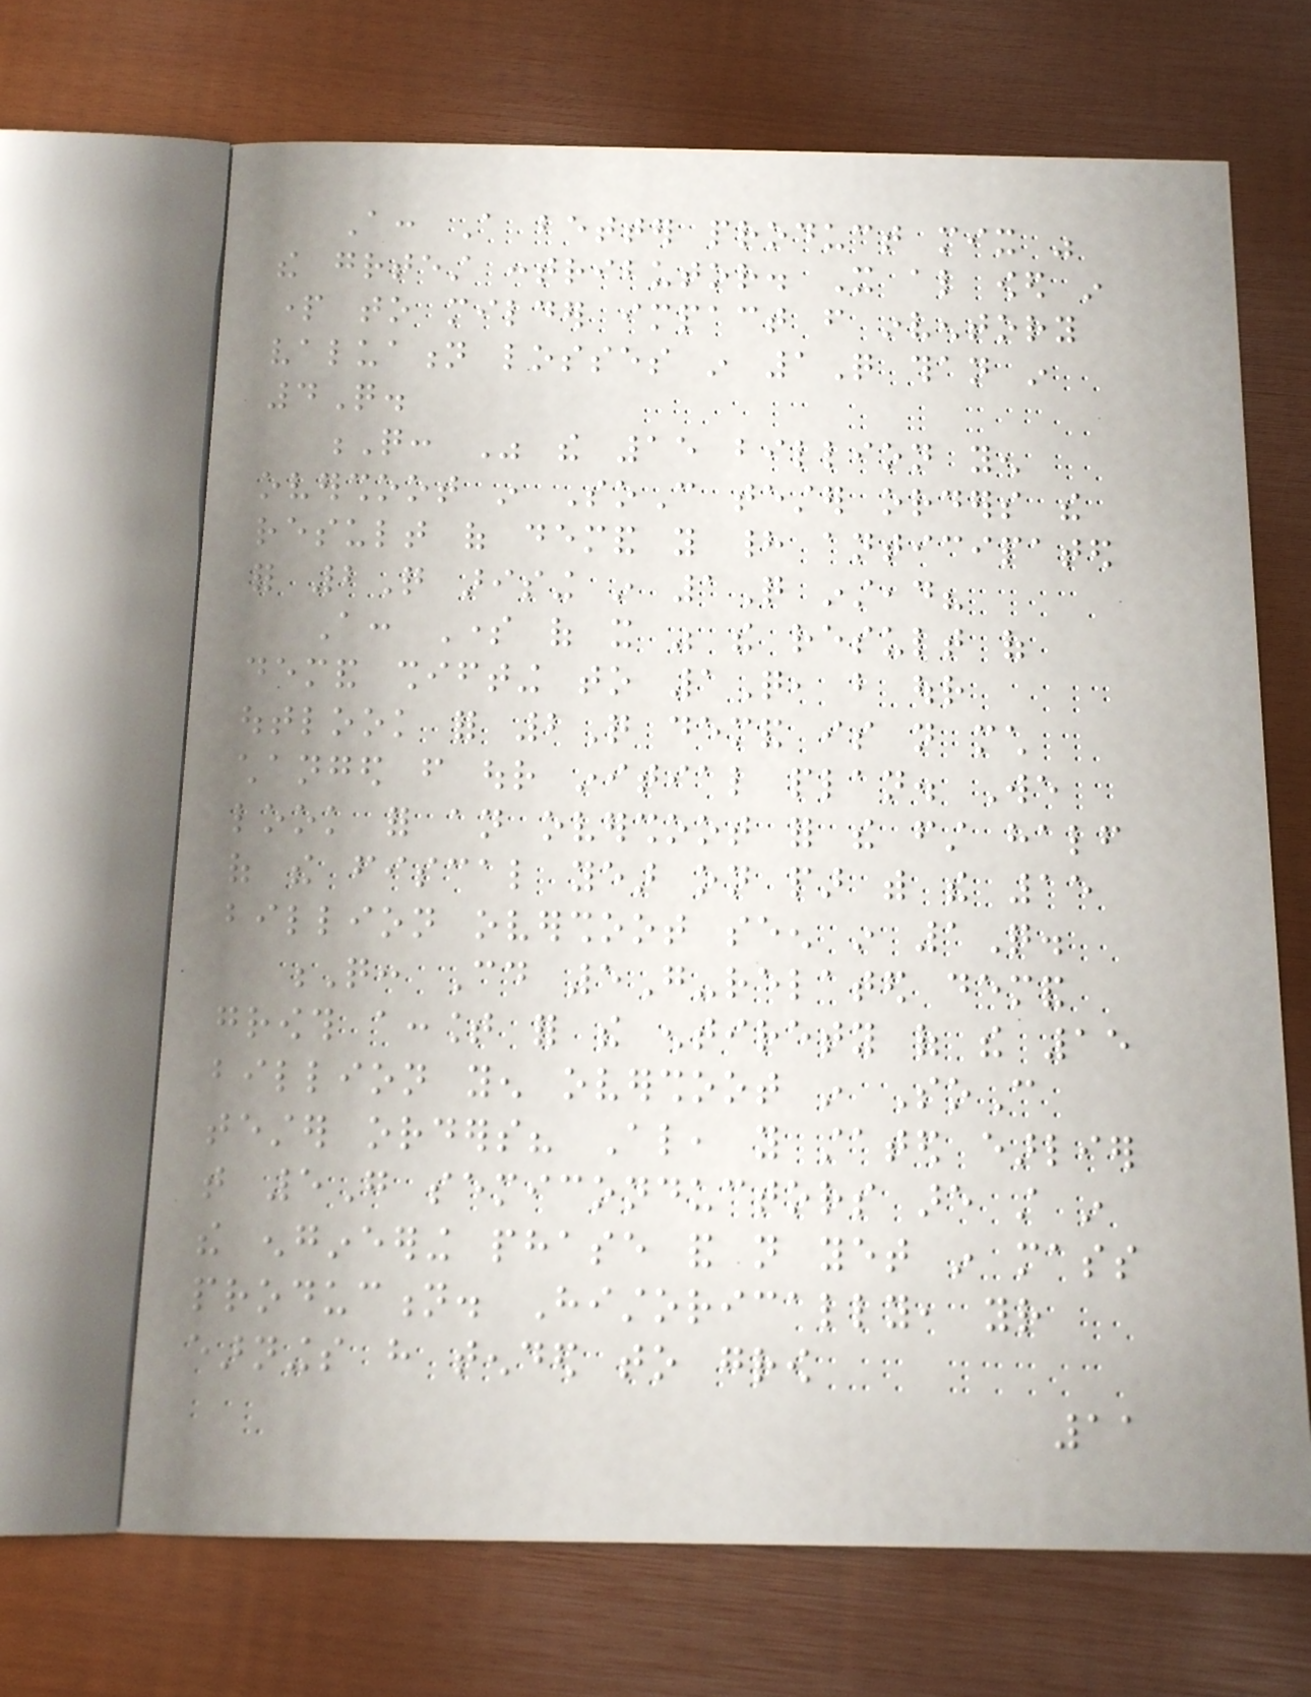A: A better product mix was
the greatest contributor. It also owed in
part to milder impact from inventory
valuation losses in 1Q than in
4Q.
Q: Was the 15 billion yen
overshoot in SoC tester orders the
result of demand you had anticipated
for 2Q arising in 1Q instead?
A: Some of it was the result of
demand shifting to 1Q, but our
outlook for 2Q demand is not much
changed from our initial plan. We
look for an overshoot for the first half
of the fiscal year on par with the 15
billion overshoot seen in 1Q.
Q: Could 5G-related demand
growth account for the entirety of the 15
billion yen overshoot in SoC
tester orders? Also, you stated earlier
that 5G semiconductors are still in
the engineering phase and not yet in mass
production. Historically, your
earnings have tended to grow
11
